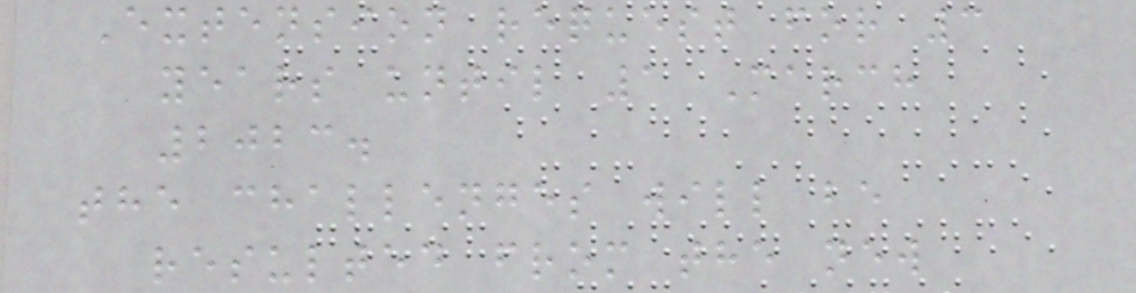Extension request for 3
years until 1 March
2023.
the challenges will be
resulted from the new
